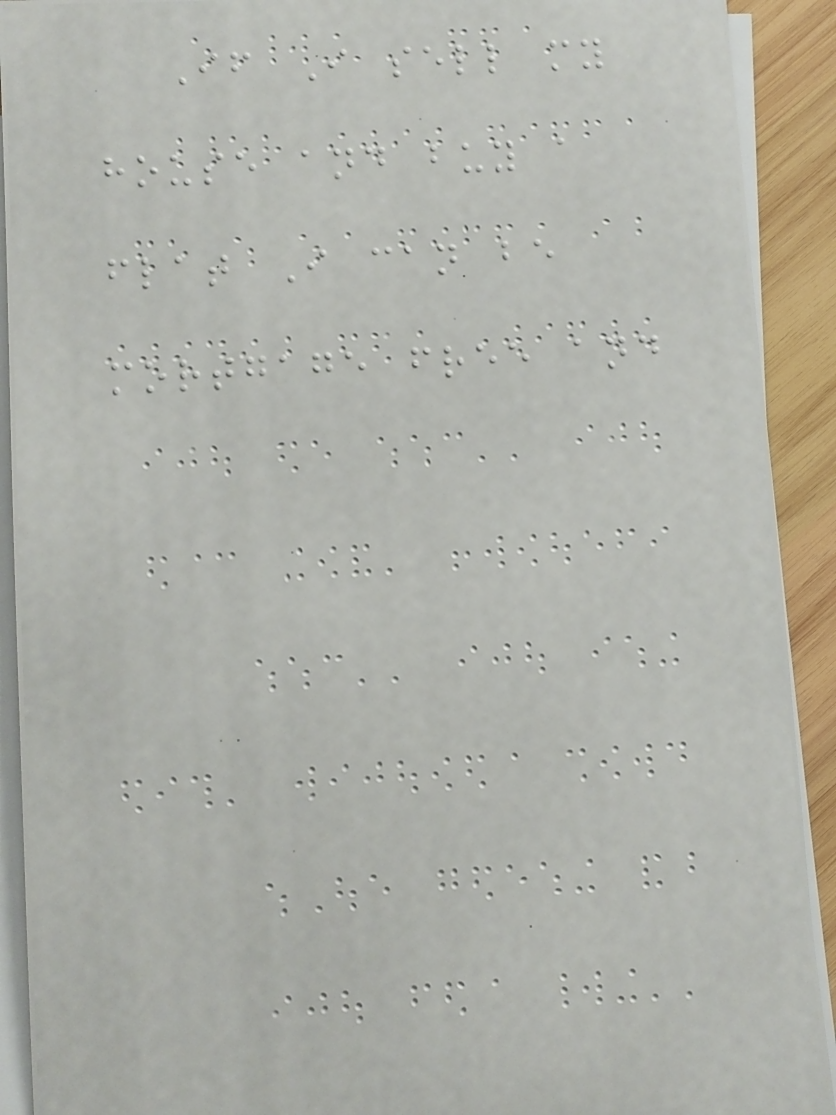If I sell my
house and buy a
flat I can be
mortgage free and
